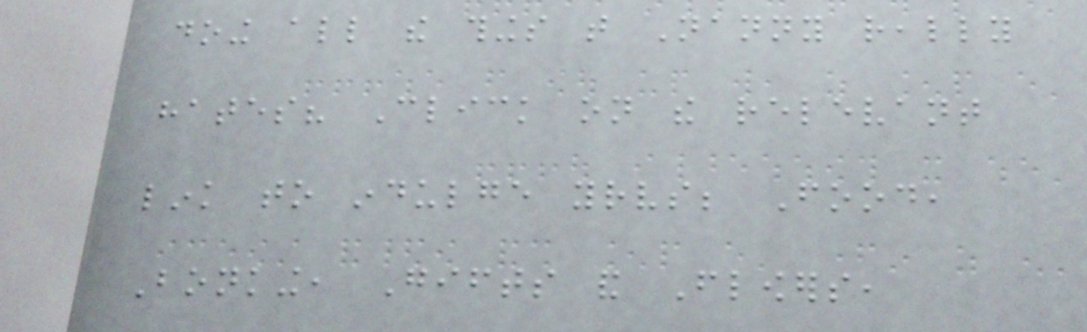doing all the things that Nanny really
hates? Click on the relevant
link to indulge yourselves; Food,
Bonking, Gifts and Flowers,
